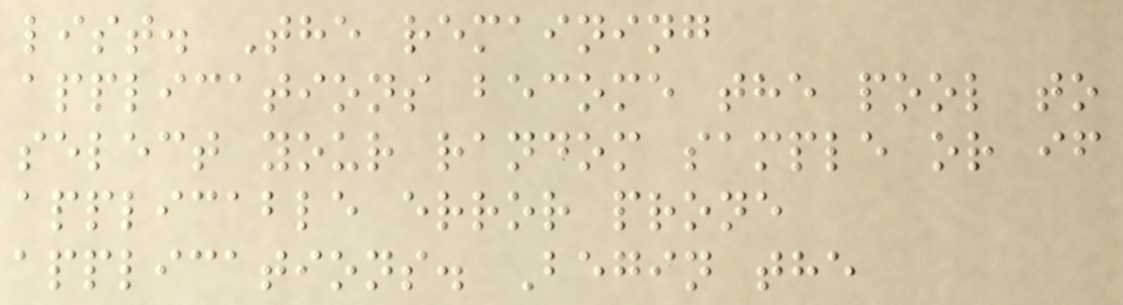list. The remaining
applications become the pool to
select your random sample or if
applicable error prone
applications. Begin the
